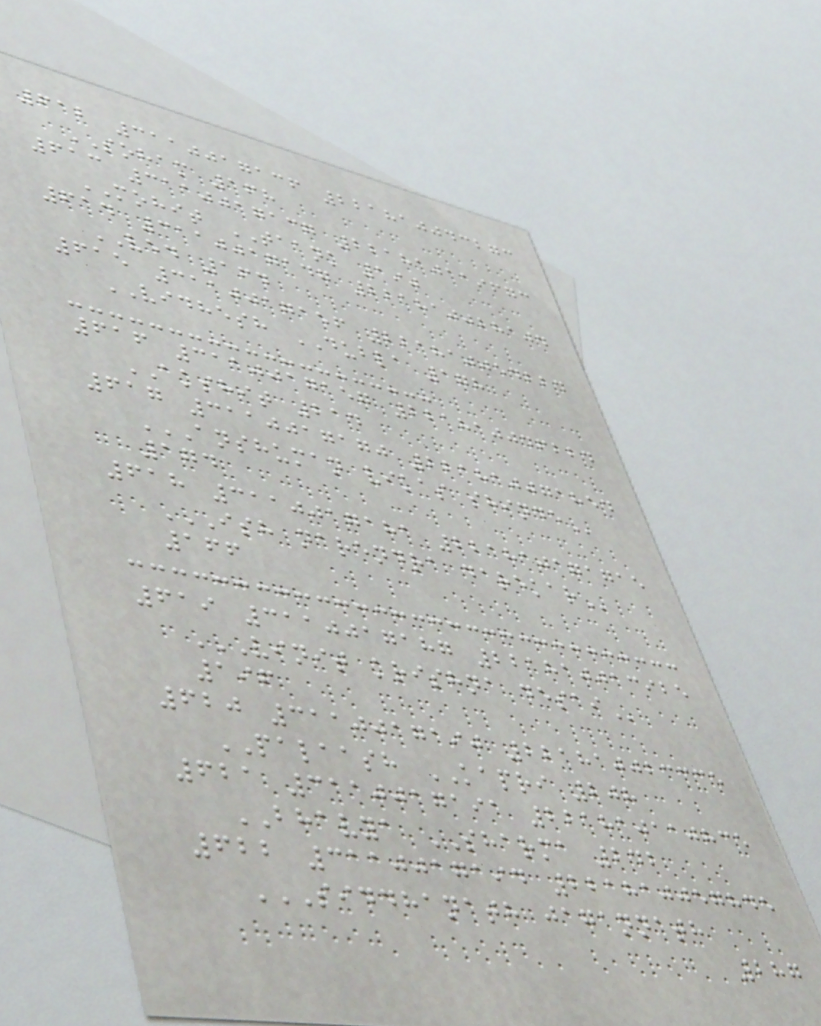612 3110017136 221810043273
SOHAM 168
613 3110017137 221810119673
MOHIT TAANK 190
614 3110017147 221810028104
VED 164
615 3110017156 221810054224
VIDHESH DUBLA 178
616 3110017157 221810046224
AKSHIT 214
617 3110017170 221810071854
ANSHUMAN VIKAS SHINDE
174
618 3110017181 221810171715
ISH NARENDRA DAREKAR
166
619 3110017187 221810013925
VINIT KRISHNA DESAI
196
620 3110017190 221810023335
PALAASH KAPRI 208
621 3110017191 221810110835
BHAVYA SHARMA 242
622 3110017194 221810057845
SIDDHANATH JAGANNATH
287
